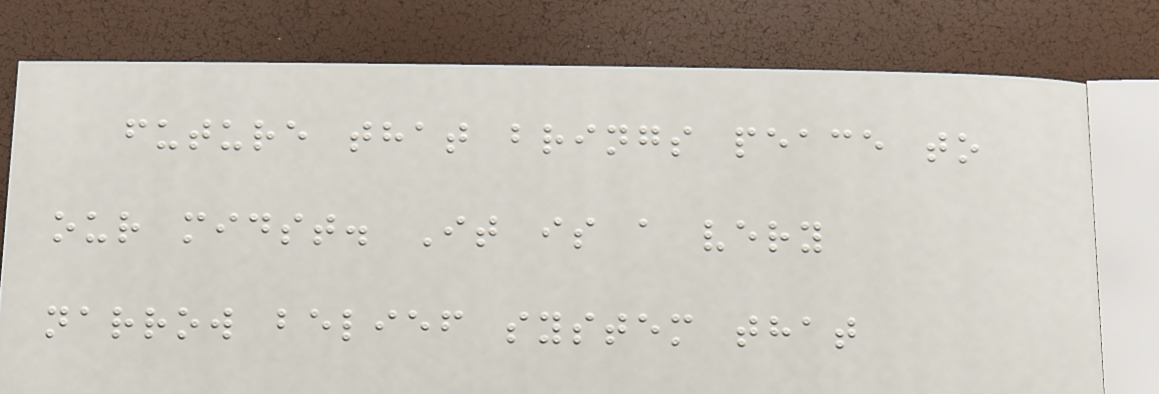future that brings peace to
our midst. It is a very
narrow belief system that
